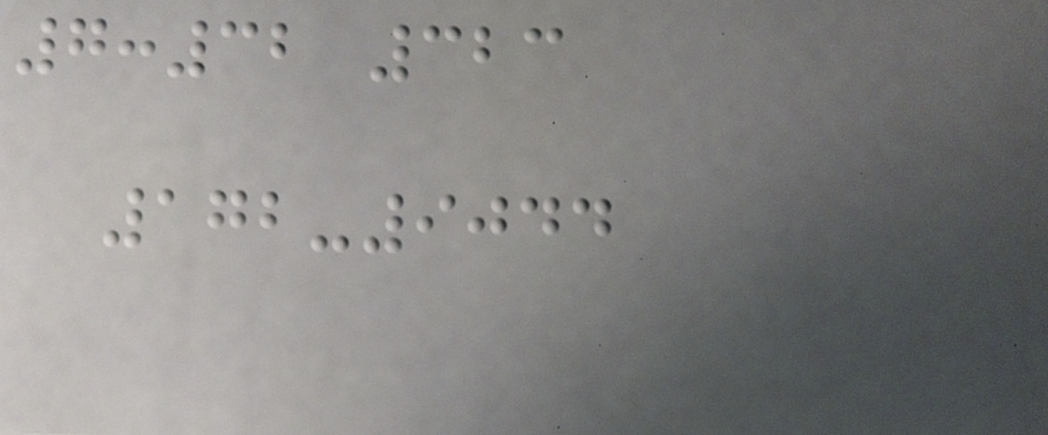7:32 323
172-9044
